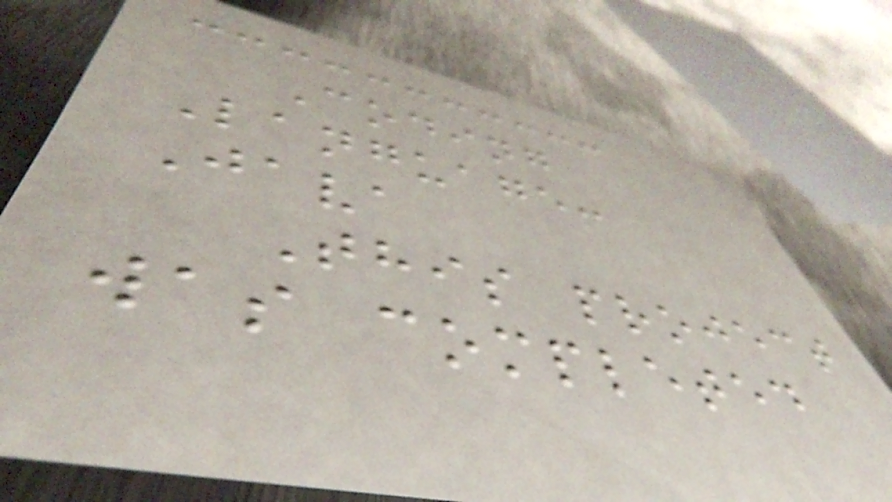Coding
Language:
Java
This project
was completed
